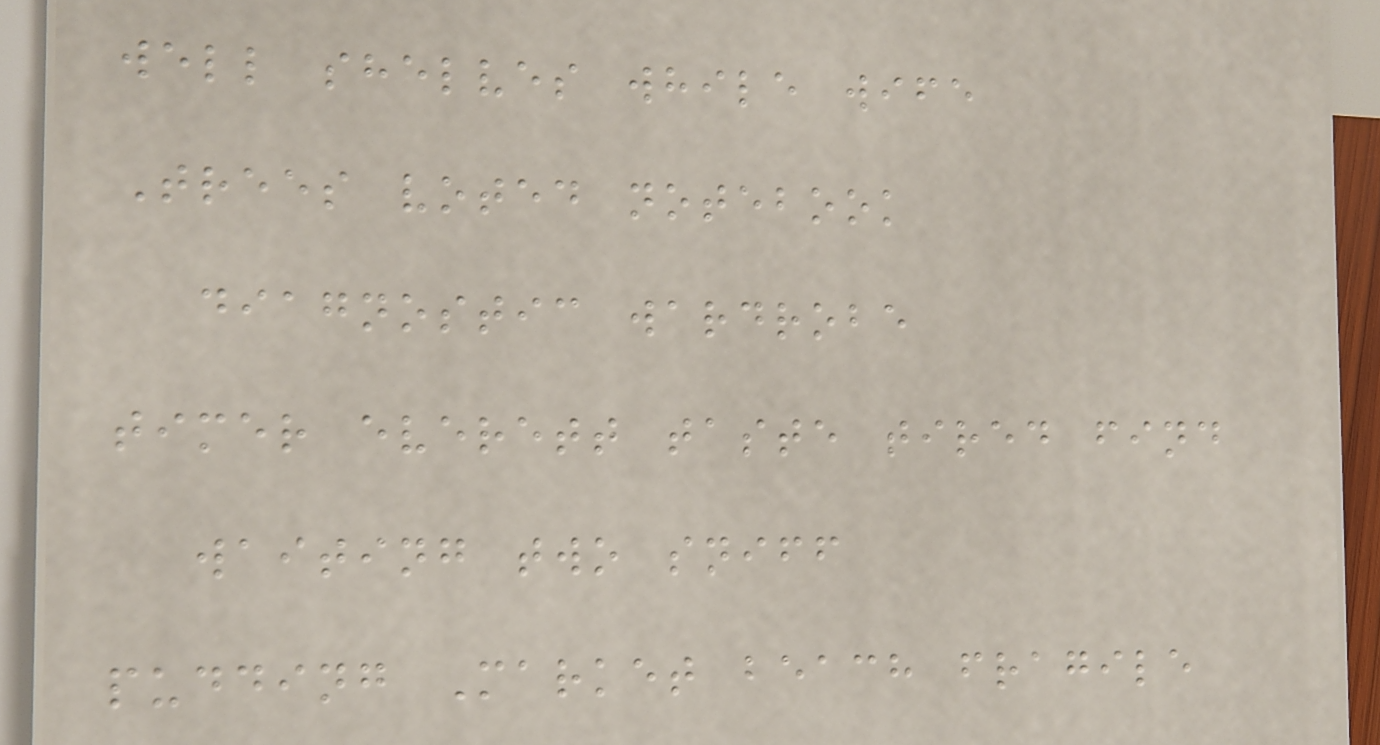well shelves while wife
Trees voted notebook
diagnostic wardrobe
timer everett taste tired find
waiting two sniff
pudding Market beach fragile
